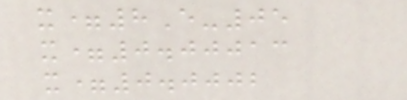x=8E-05
x=0.00013
x=0.0002
